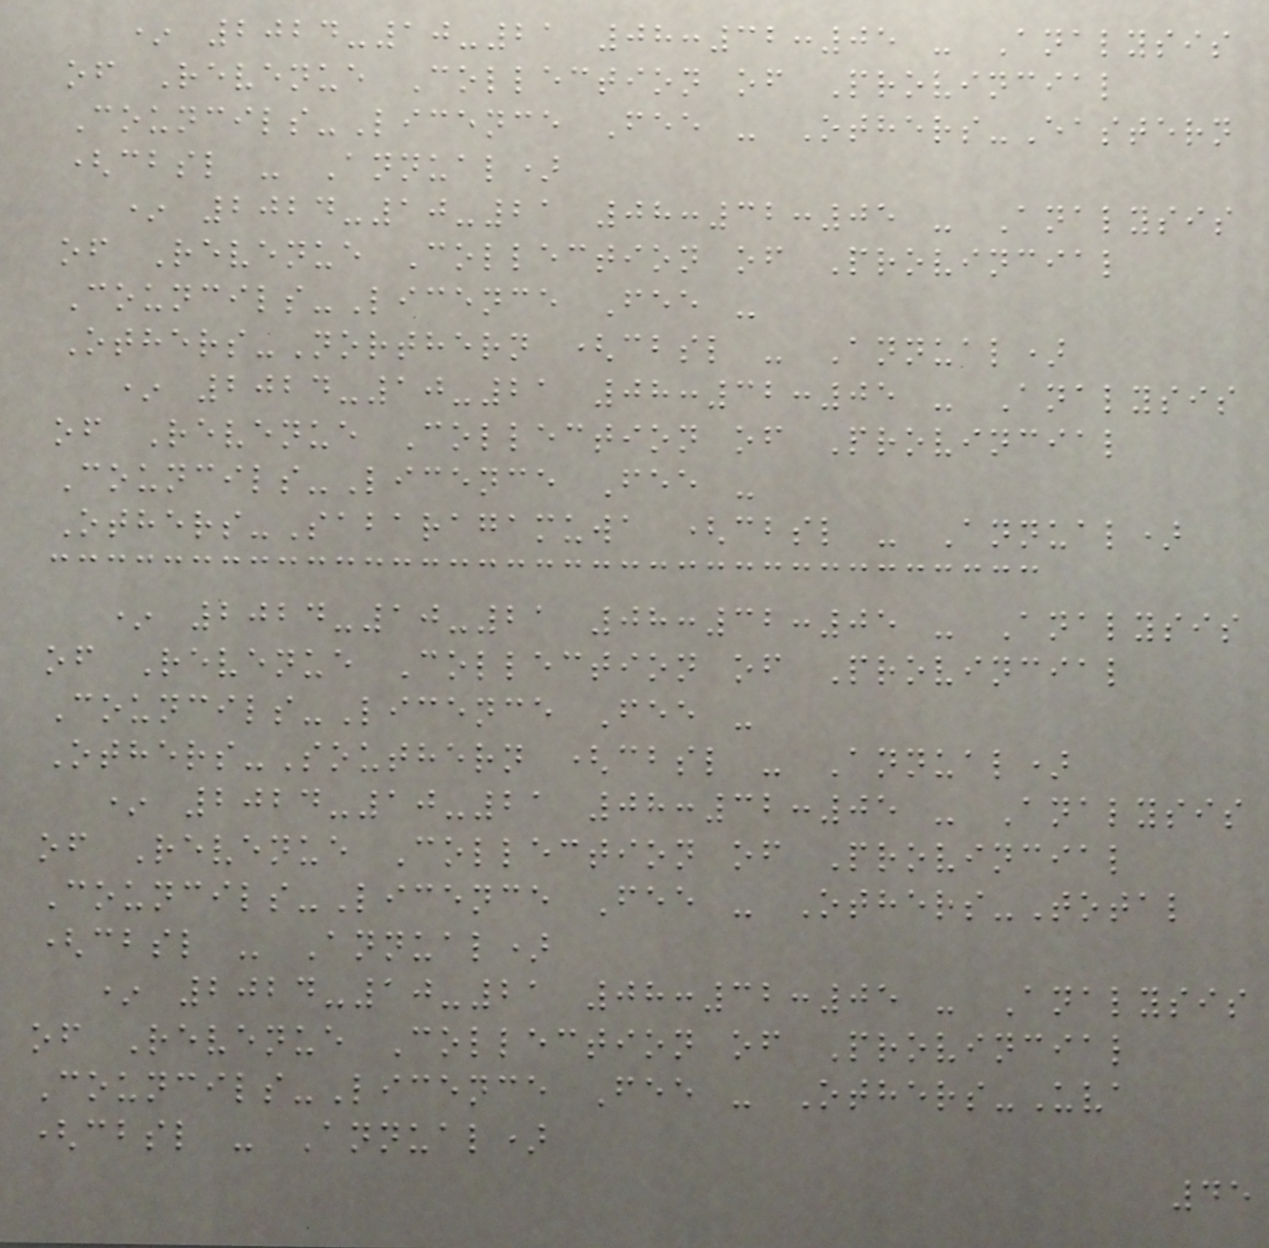* 2024-10-21 08:32:05 - Analysis
of Revenue Collection of Provincial
Councils-Licence Fee - Others-Eastern
(cbsl - Annual)
* 2024-10-21 08:32:05 - Analysis
of Revenue Collection of Provincial
Councils-Licence Fee -
Others-Northern (cbsl - Annual)
* 2024-10-21 08:32:05 - Analysis
of Revenue Collection of Provincial
Councils-Licence Fee -
Others-Sabaragamuwa (cbsl - Annual)
* 2024-10-21 08:32:05 - Analysis
of Revenue Collection of Provincial
Councils-Licence Fee -
Others-Southern (cbsl - Annual)
* 2024-10-21 08:32:05 - Analysis
of Revenue Collection of Provincial
Councils-Licence Fee - Others-Total
(cbsl - Annual)
* 2024-10-21 08:32:05 - Analysis
of Revenue Collection of Provincial
Councils-Licence Fee - Others-Uva
(cbsl - Annual)
45
